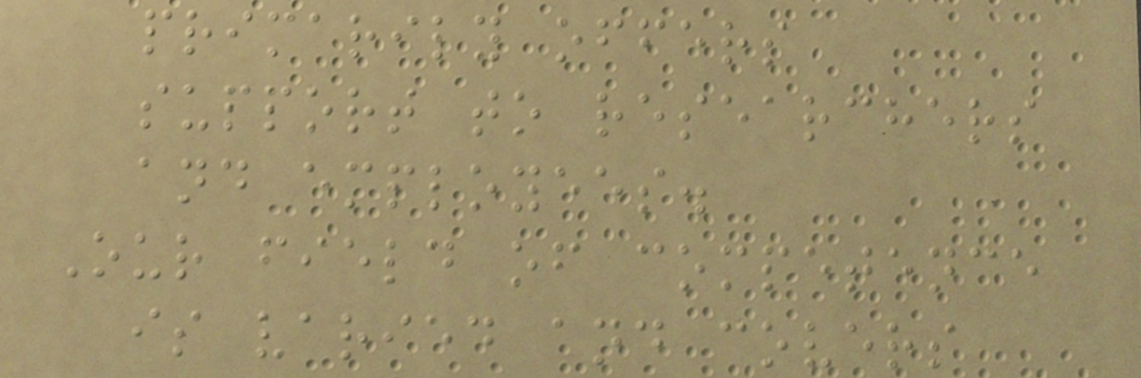primarily offers
support to researchers
and employees.
Our field of competence
is varied and covers
